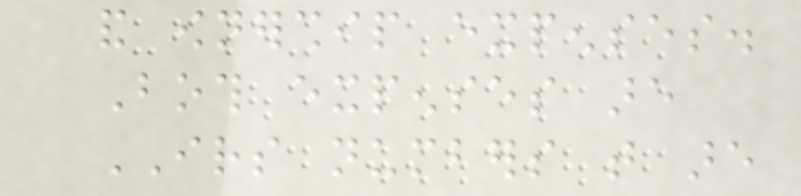and ownership expenses.
Both expenses are
IRS numbers that are
